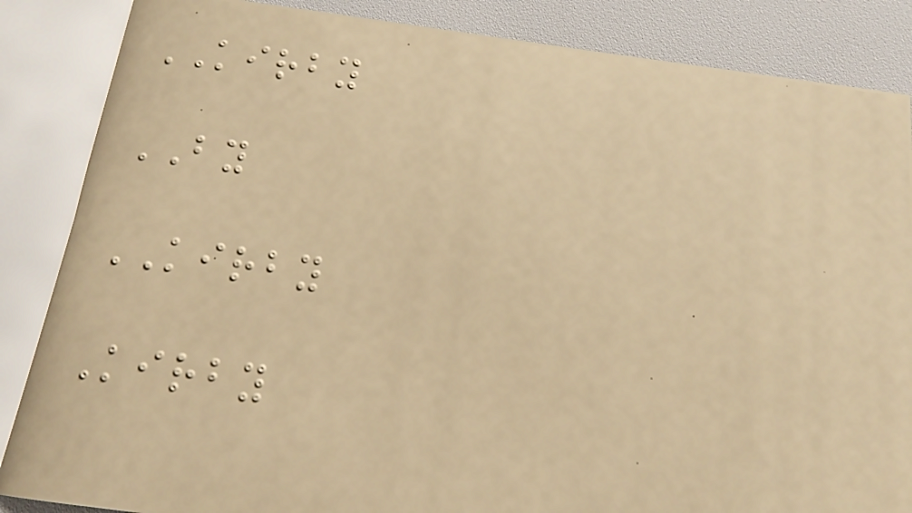KIRBY
BY
KIRBY
Kirby
